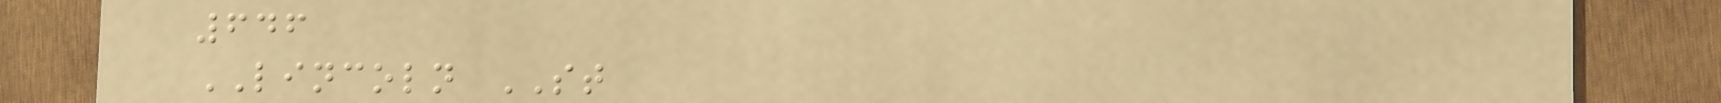646
LINCOLN ST
